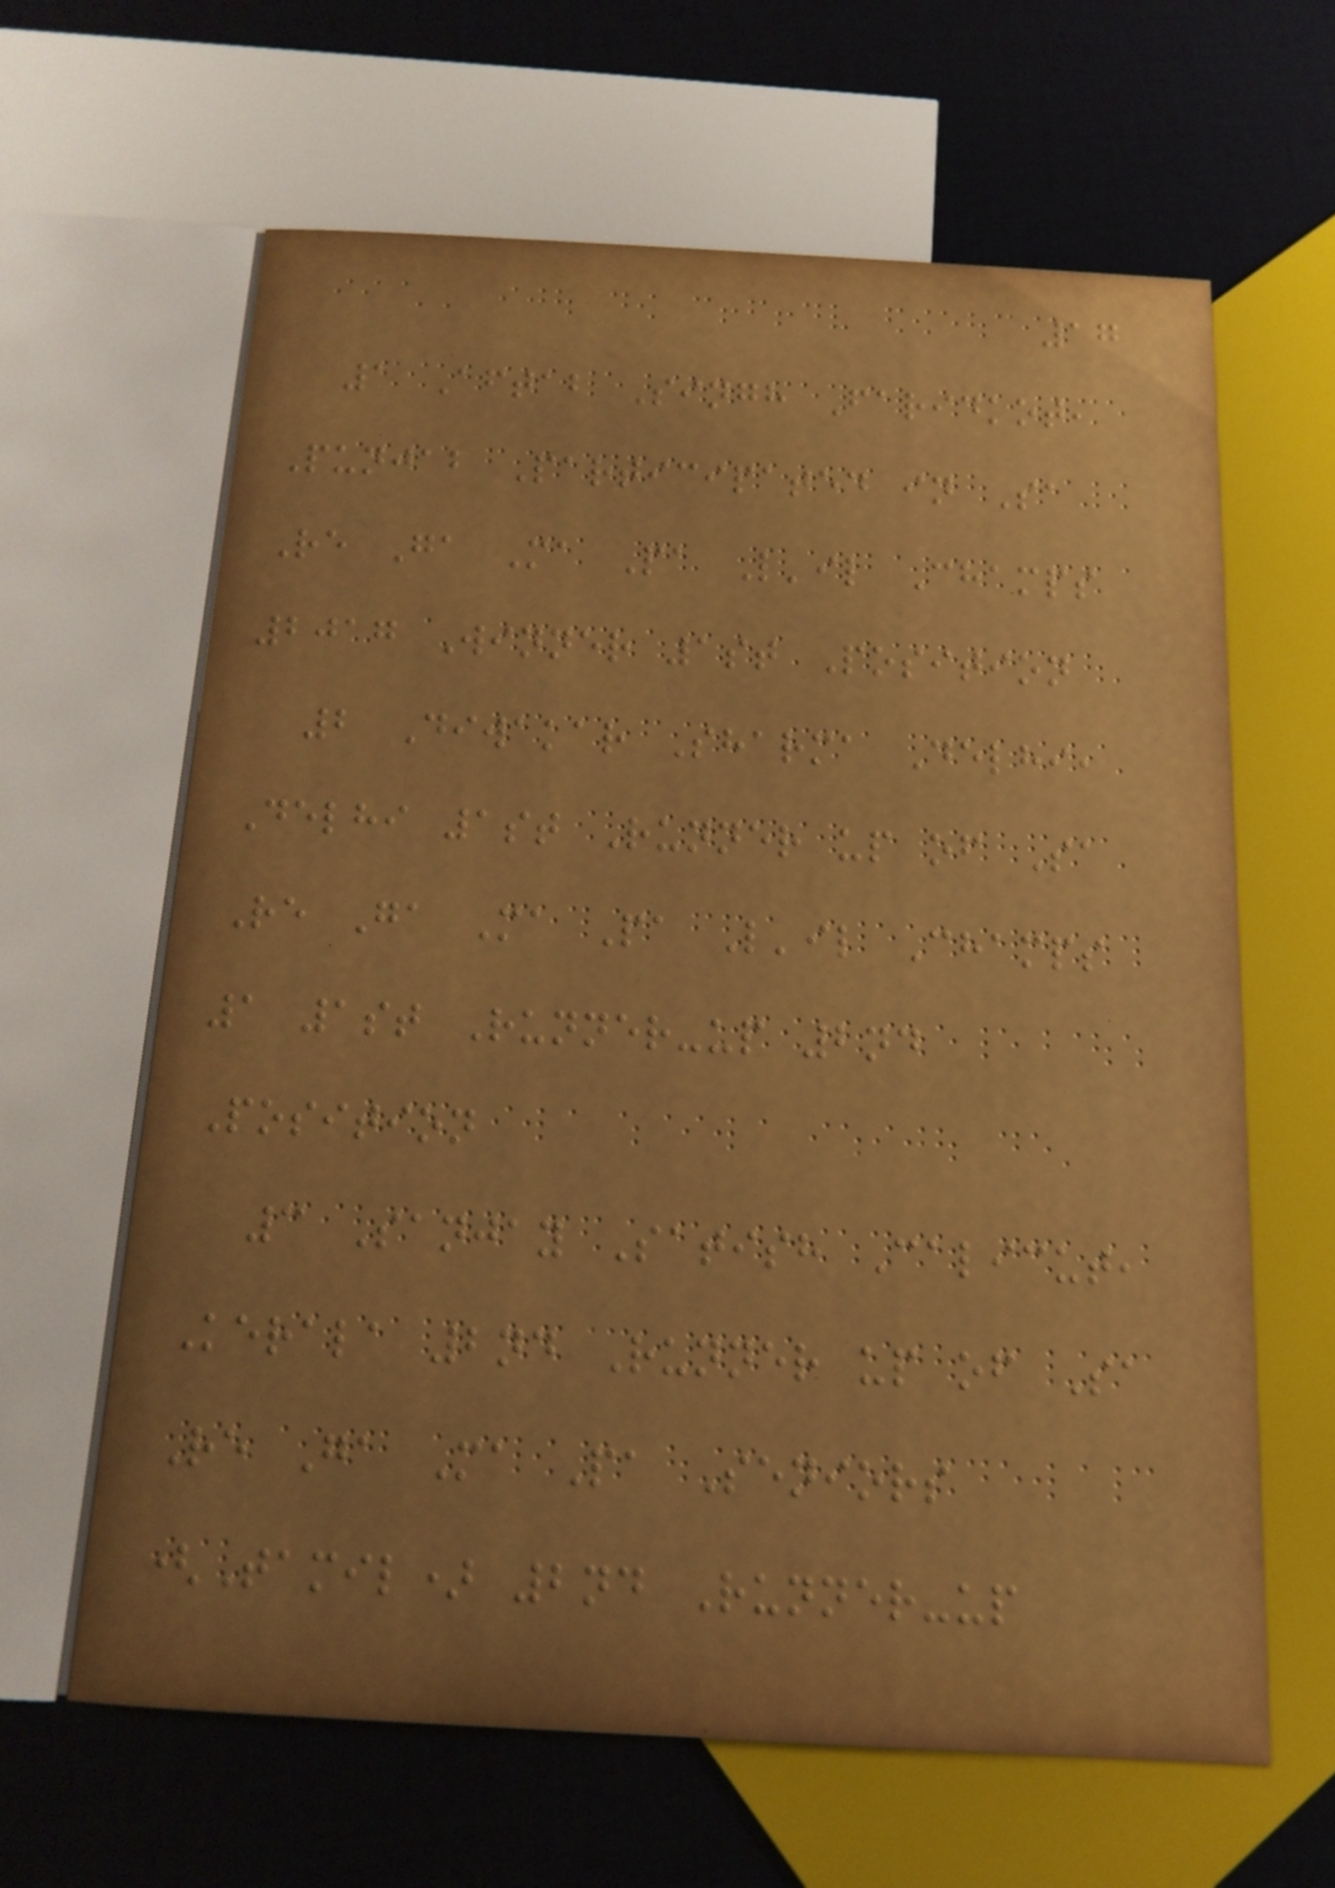17
1 Aftab Singh Faridkot,
Punjab Participated in Sa
Re Ga Ma Pa L'il Champs
2017 Winner 1st Position
2 Diwakar Sharma Delhi,
Delhi 1st Runner up of Sa
Re Ga Ma Pa L'il Champs
1 1st Runner-up 2nd
Position
3 Sanjay Satish Calicut,
Kerala 2nd Runner up of Sa
Re Ga Ma Pa Seniors
(Tamil) 2nd Runner-up
